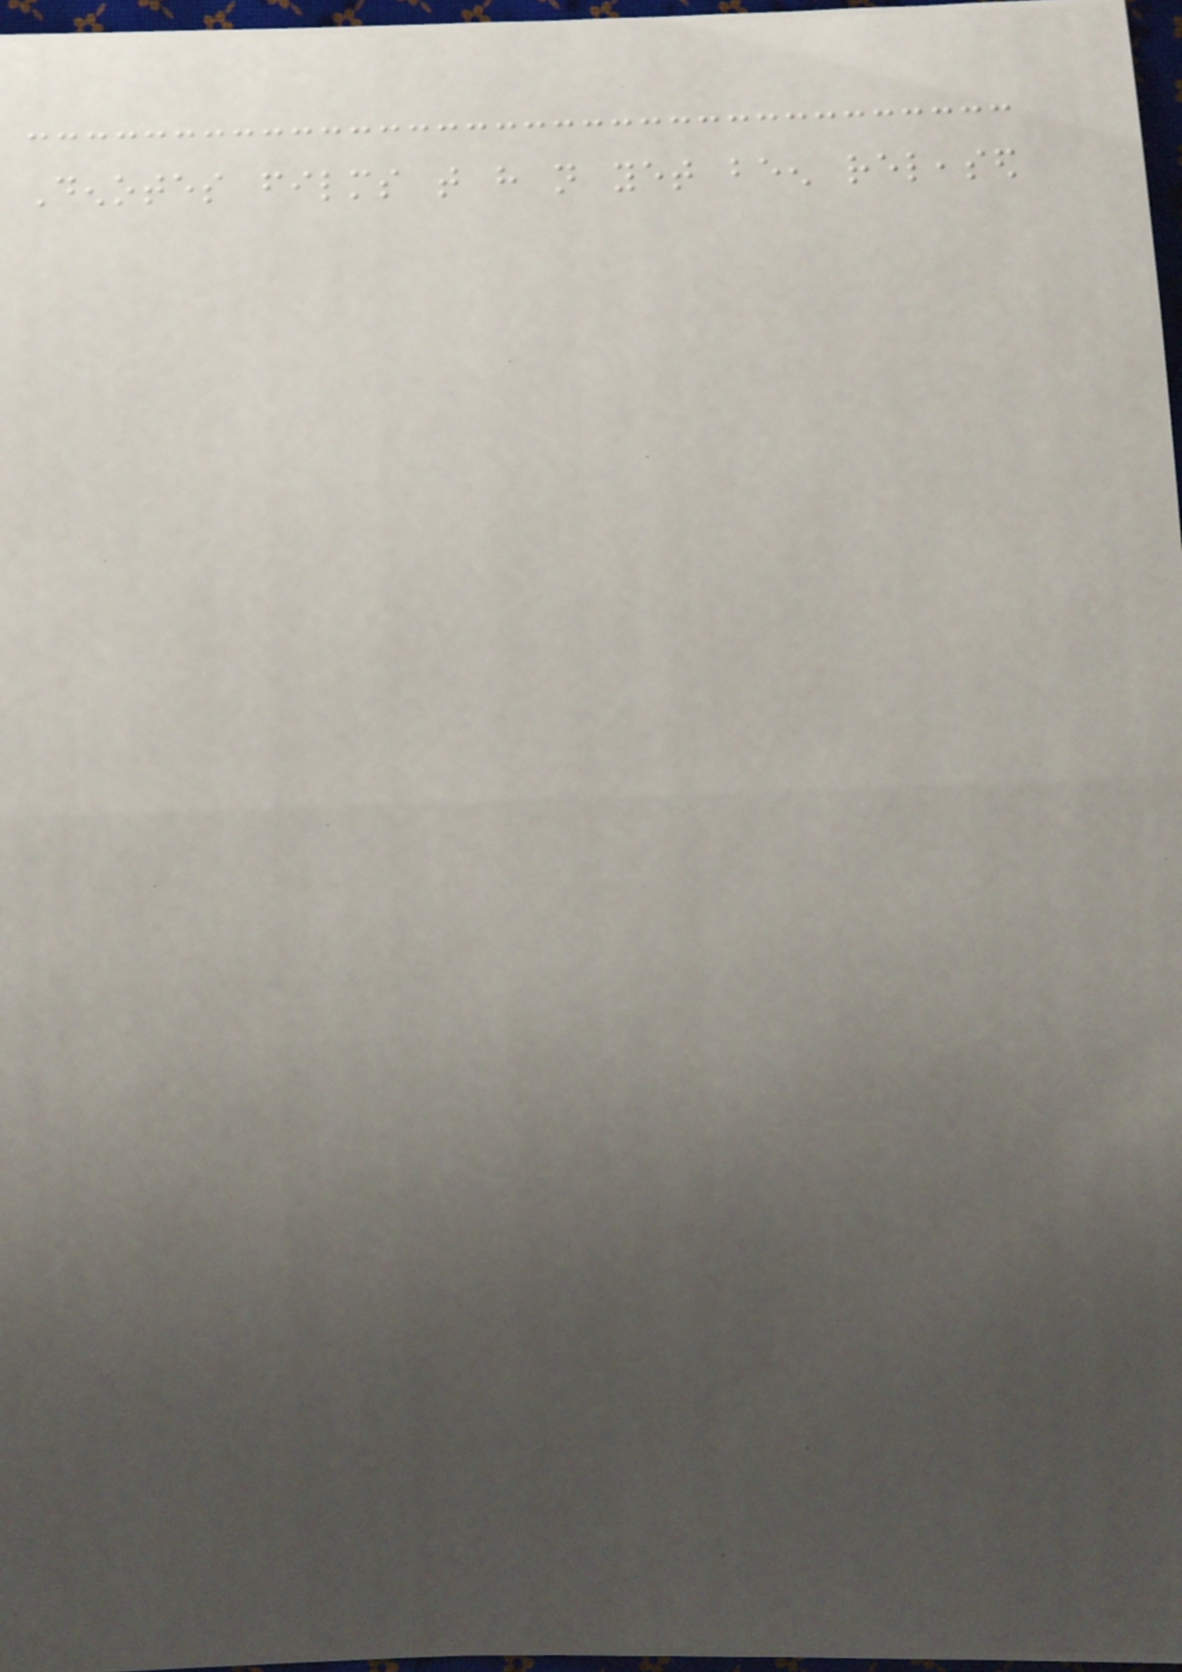Denotes films that have not yet been released
